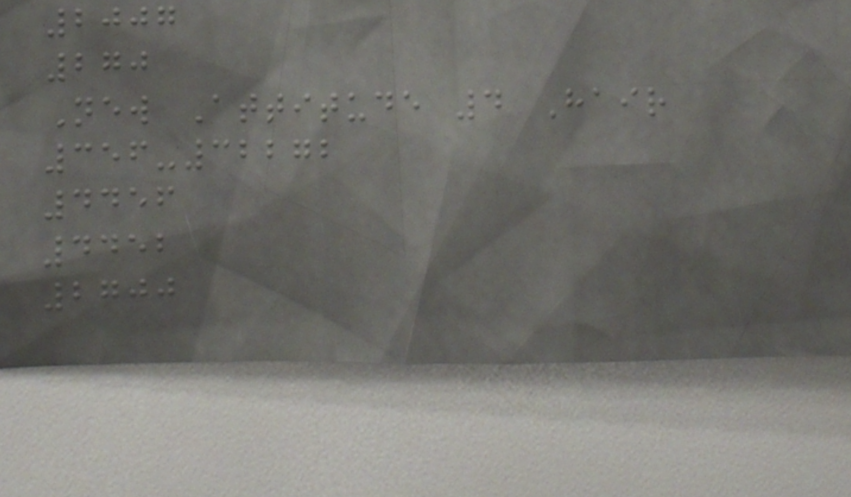2007
270
New Attitude 4 Hair
356-32272
4456
4452
2700
